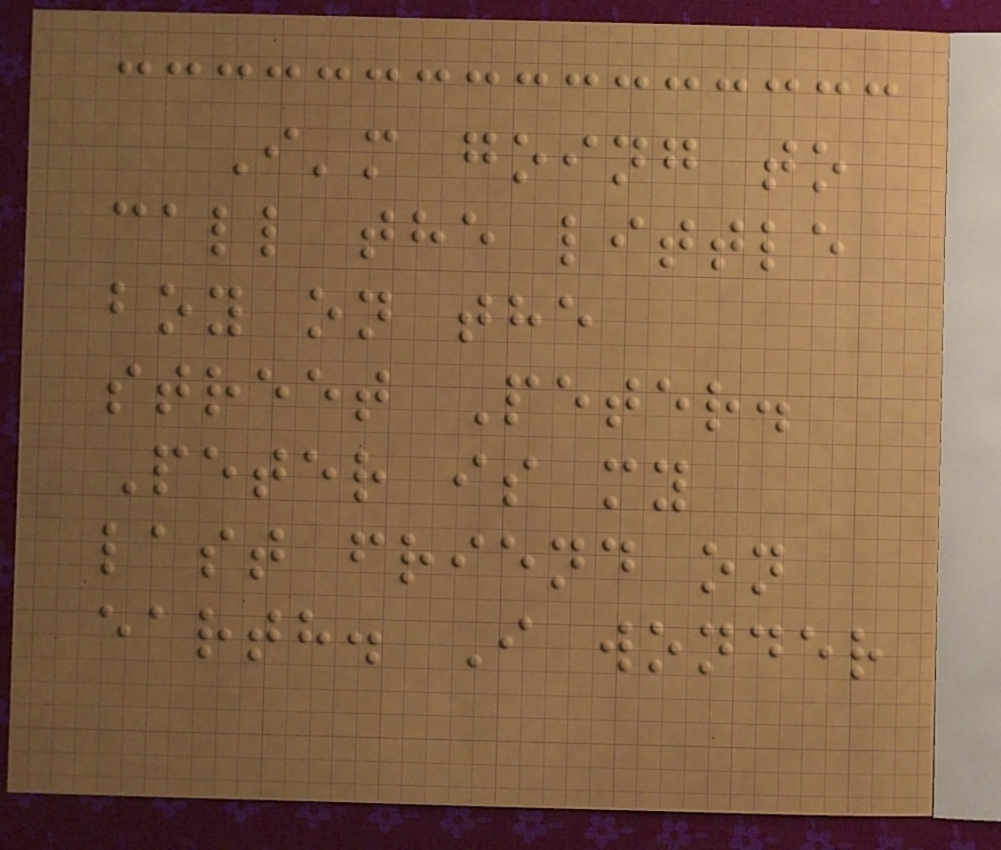I'm going to
call the little
boy on the
street Peter.
Peter is my
last friend on
earth. I wonder
